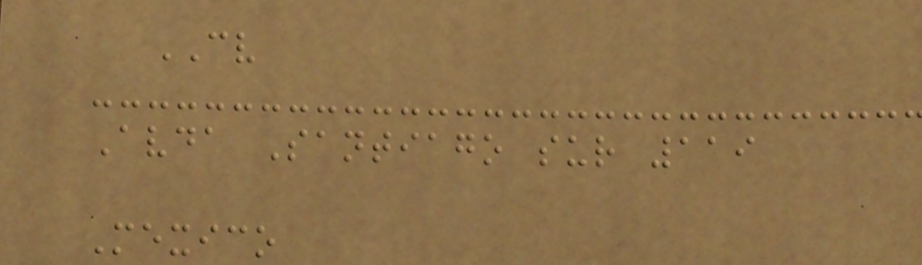CV
Avda Santiago sur 119
Mexico
